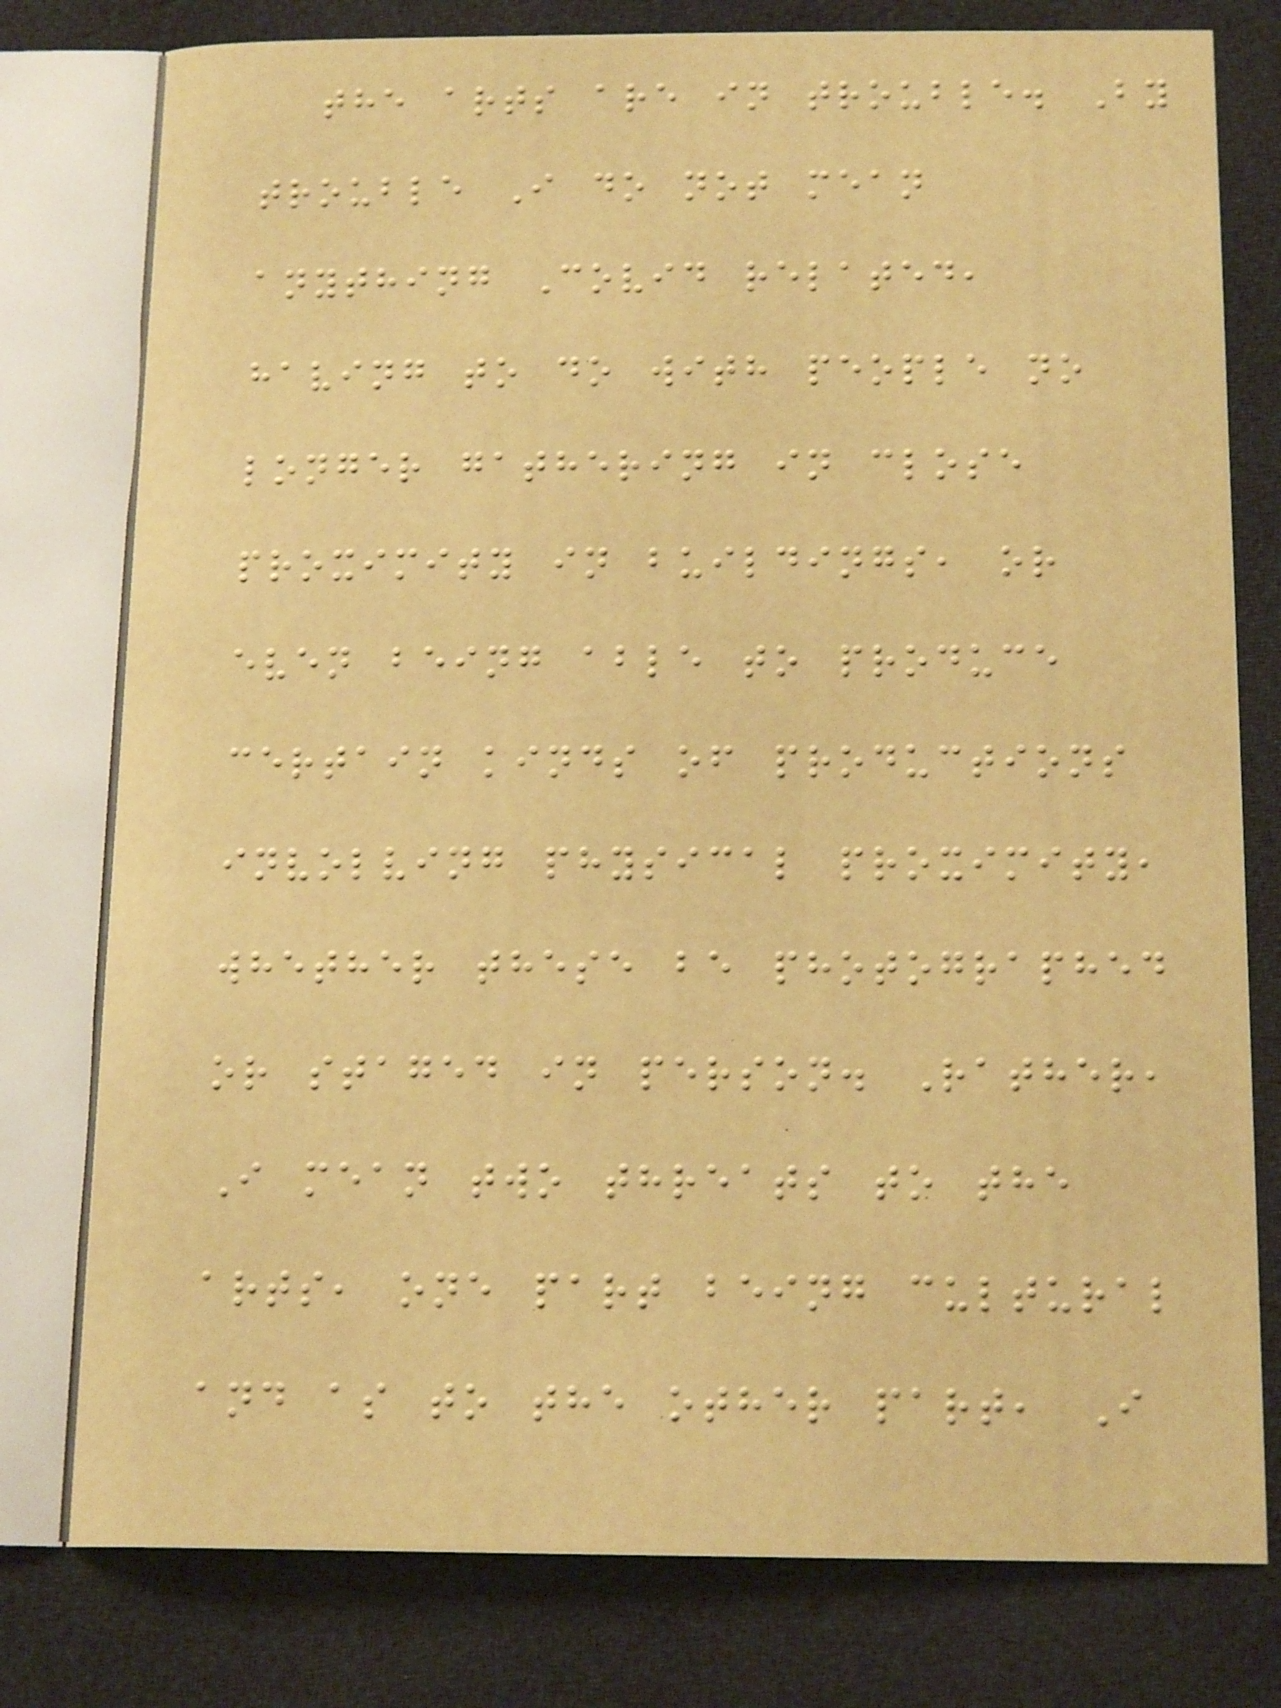the arts are in trouble. By
trouble I do not mean
anything Covid related,
having to do with people no
longer gathering in close
proximity in buildings, or
even being able to produce
certain kinds of productions
involving physical proximity,
whether these be photographed
or staged in person. Rather,
I mean two threats to the
arts, one part being cultural
and as to the other part, I
